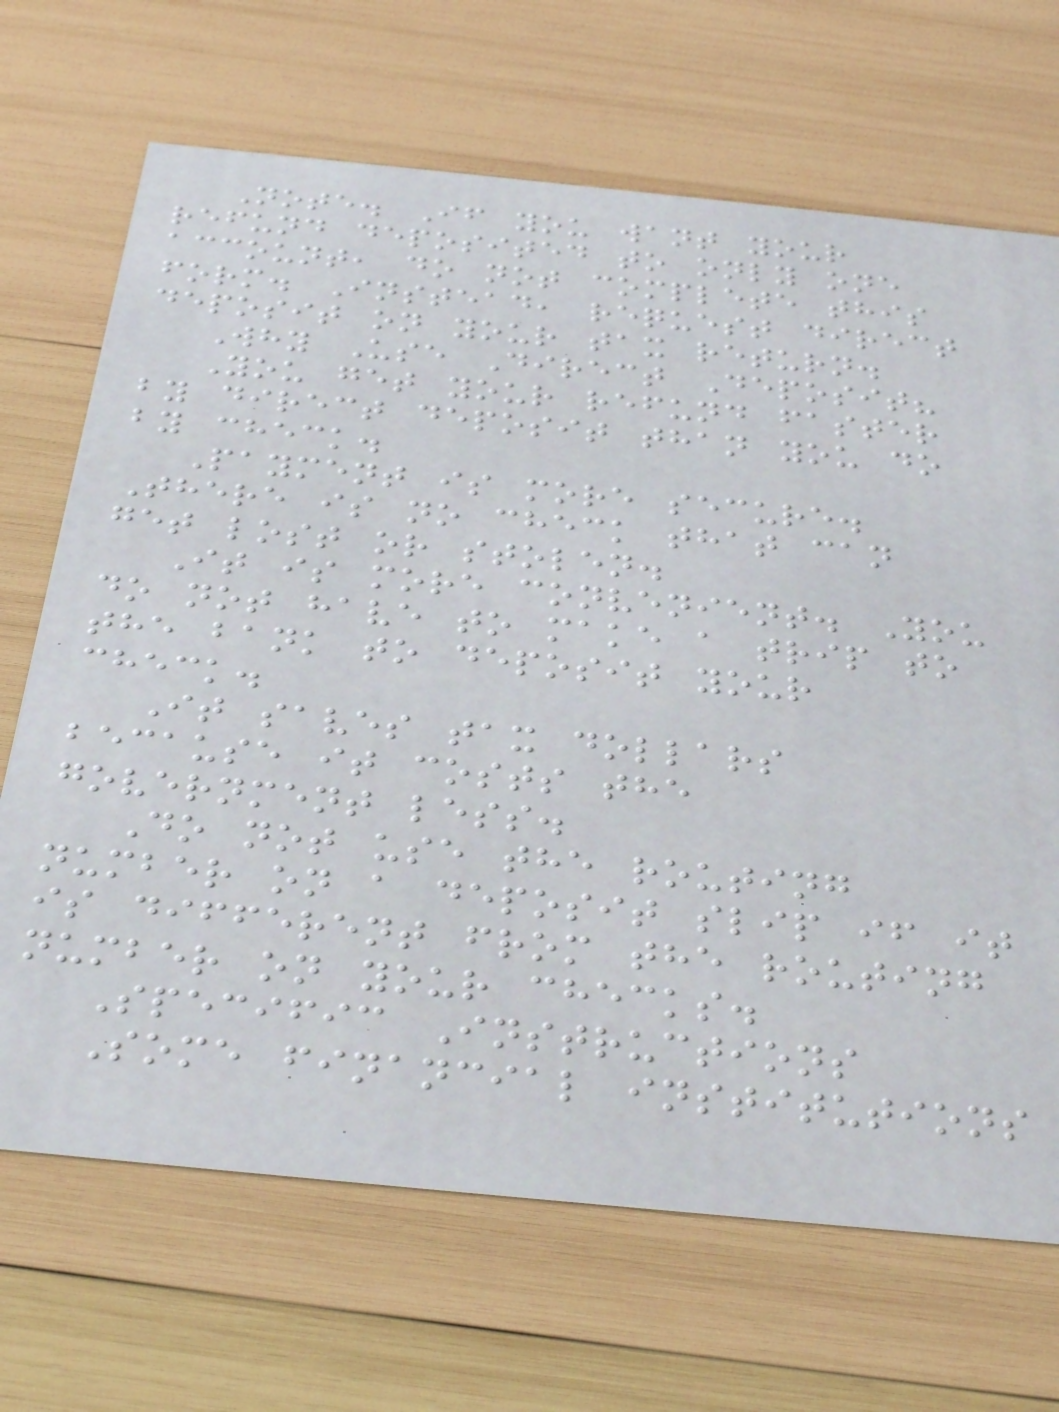Note. If you want your
refund deposited to only one
account, do not complete this
form. Instead, request direct
deposit on your tax return.
Why Use Direct Deposit?
You get your refund faster
by direct deposit than you do
by check.
Payment is more secure.
There is no check that can
get lost or stolen.
It is more convenient. You
do not have to make a trip to
the bank to deposit your
check.
It saves tax dollars
because it costs the
government less.
Do not use the routing
number on a deposit slip if it
is different from the routing
number on your checks.
Specific Instructions
Some financial institutions
